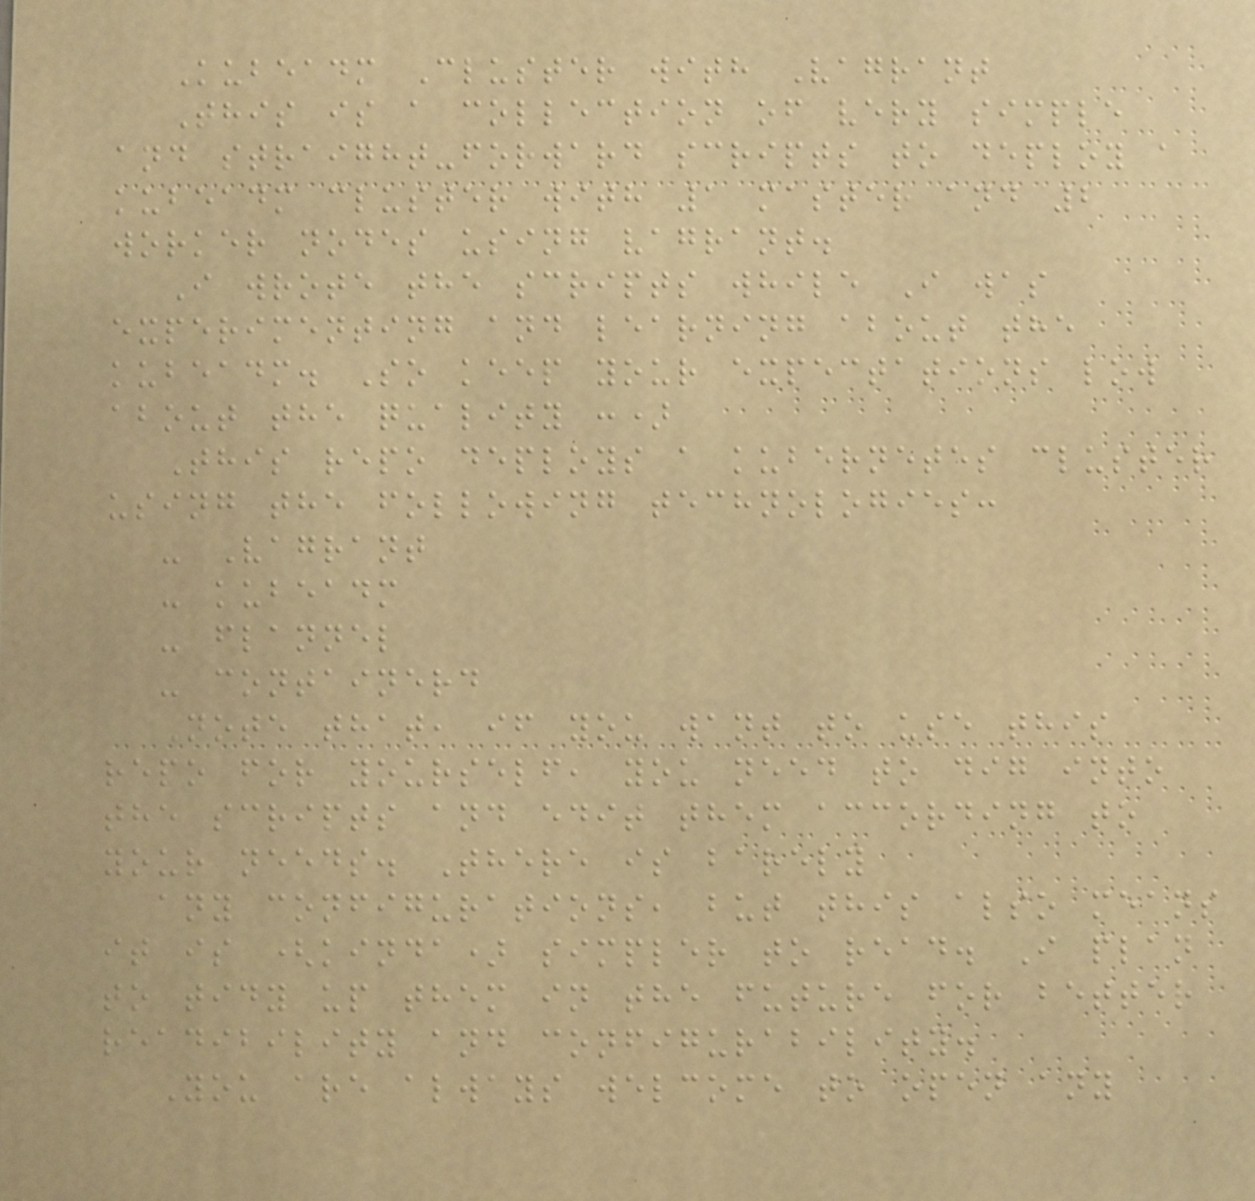Kubeadm Cluster with Vagrant
This is a collection of very simple
and straight-forward scripts to deploy a
kubeadm cluster with 1 master and 2
worker nodes using vagrant.
I wrote the scripts while I was
experimenting and learning about the
kubeadm. So keep your expectations low
about the quality :)
This repo deploys a kubernetes cluster
using the following technologies:
- Vagrant
- kubeadm
- flannel
- containerd
Note that, if you want to use this
repo for yourself, you need to dig into
the scripts and edit them according to
your needs. There is barely
any configurations, but this also means
it is (kinda) simpler to read. I plan
to tidy up them in the future for better
readibility and configurability.
You are always welcome to open any
